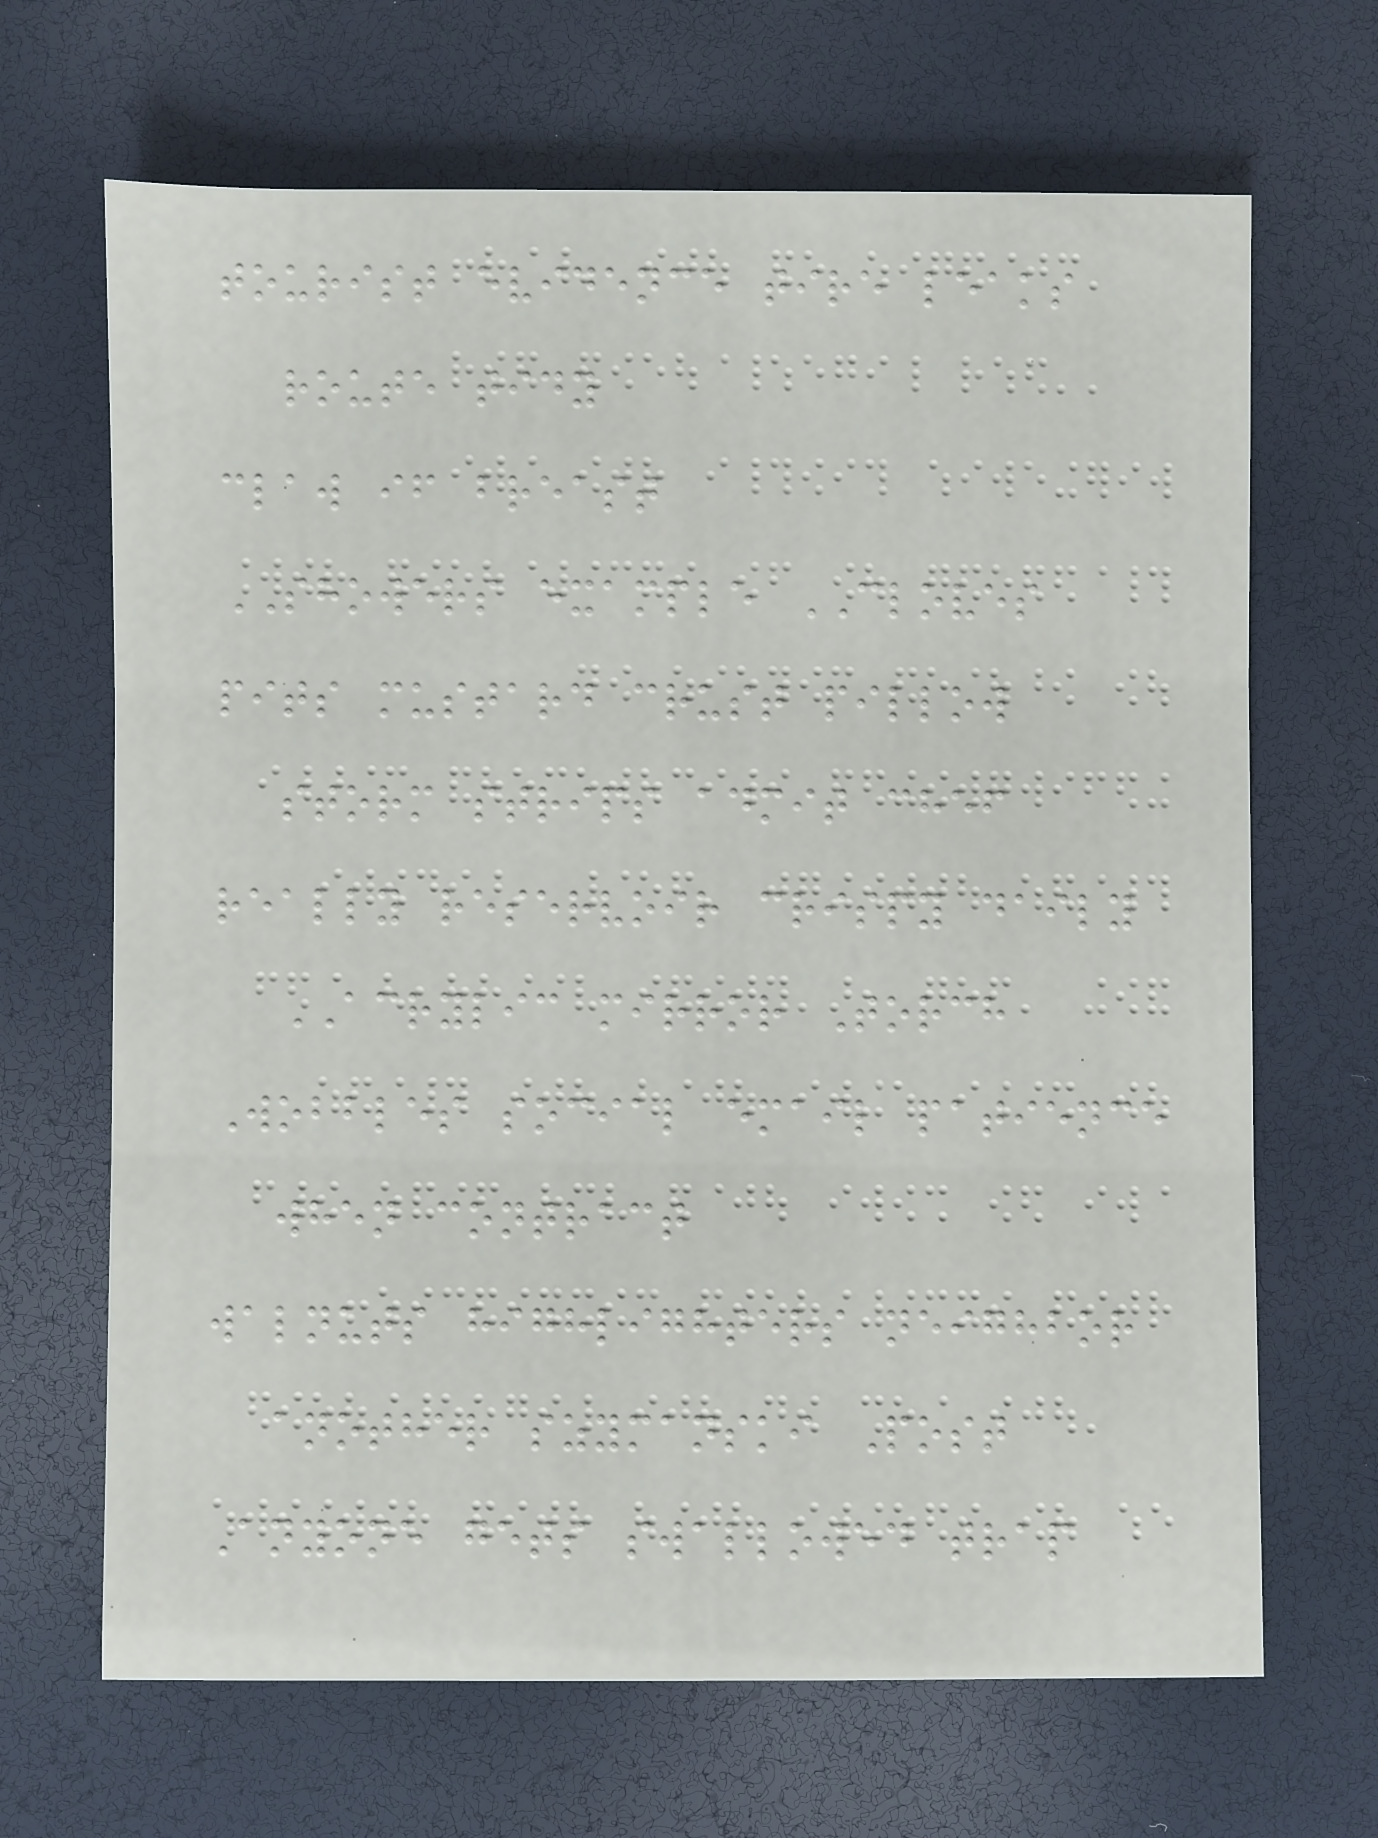tourist evidence tire leaks
route tidy
claw if breast
SHOWERS example CLOVES
pits mustard crust pillow
storm strips admit chef
really reservoir crispy daily
ACRYLIC mirror Torch
Wobbles social email patience
when contract
walnuts highlighters neighbor
another szymanski Post
Anyone gets swallowed trap
